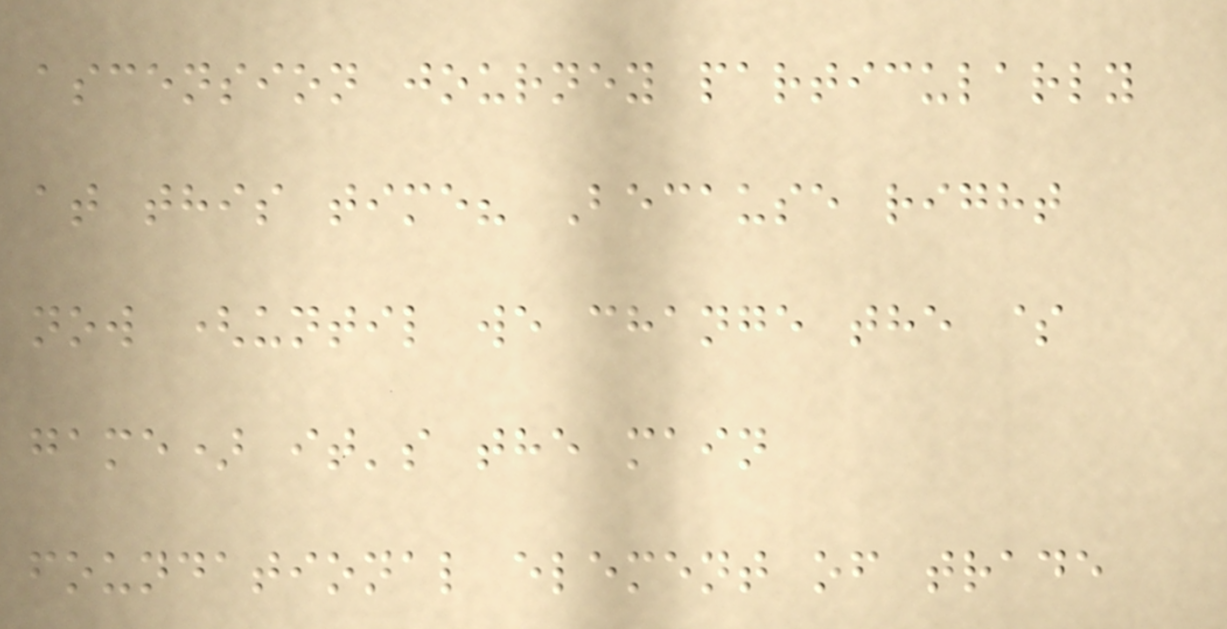ascension journey particularly
at this time? Because right
now (until we change the $
game) it's the main
foundational element of trade
